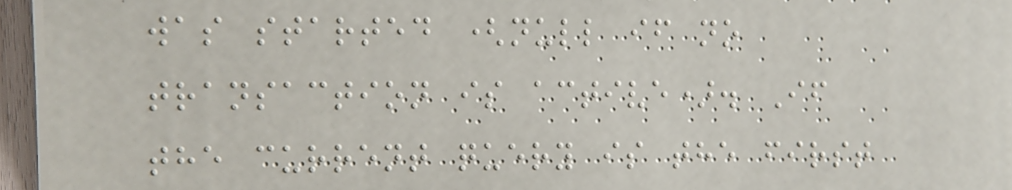was started (null if no
transaction is active). If
the current query is the first
